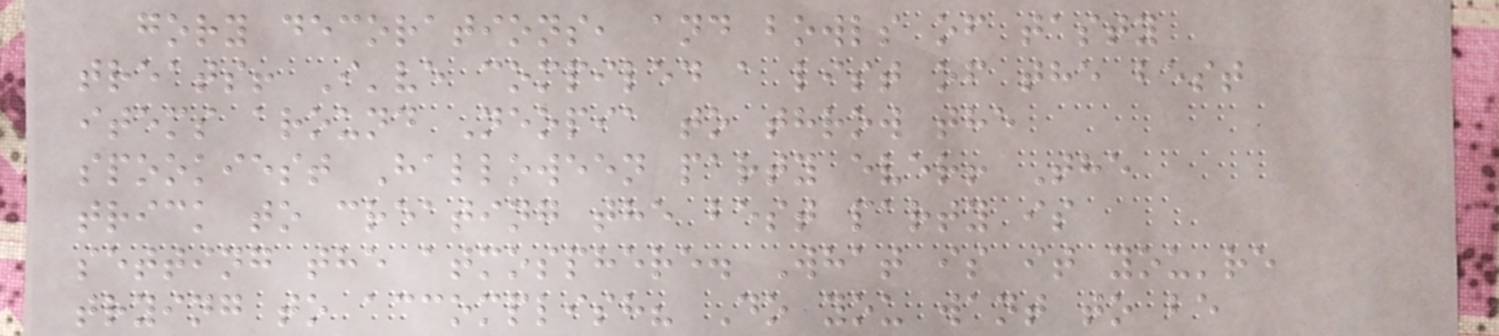gory decorations, and bowls of tasty
treats! I've compiled a list of the best
items around Neopia to throw the
spookiest Halloween party ever! The
trick to creating the best party is
setting the atmosphere. What is it you're
trying to accomplish? Do you want to be
